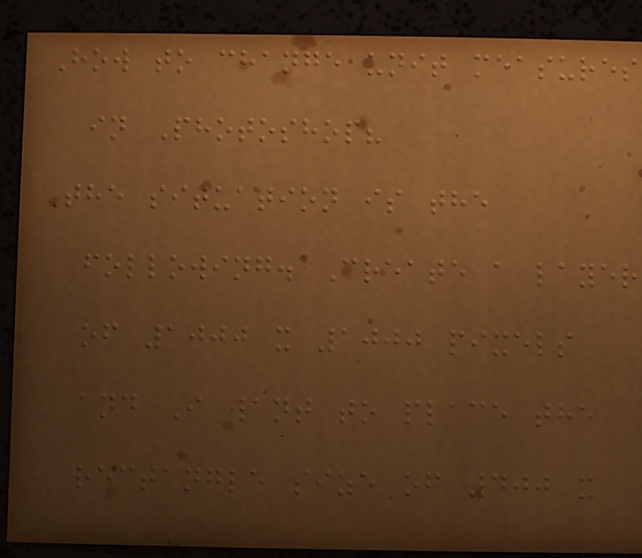How to change unit measures
in Photoshop?
The situation is the
following. Create a layer
of 1000 x 1000 pixels
and I want to place the
rectangle size of 400 x
